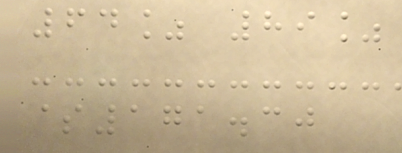64% 89%
$171.30
